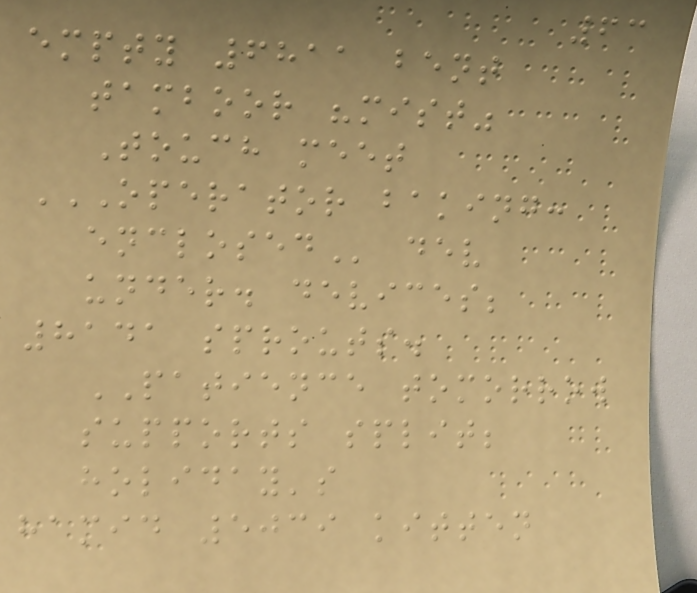63
empty 6811 bent
tamboor "mist"
Touch meet
OPERATOR BAKING:
ENCLOSED dev
under. devices;
8141 sprouts.
PATIENCE tomorrow
supports split;
holiday's
hamid 5039 kitten
